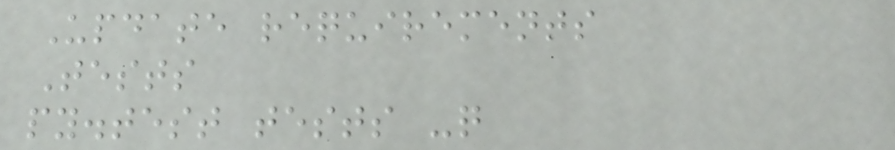Update requirements
Tests
py.test tests -q
